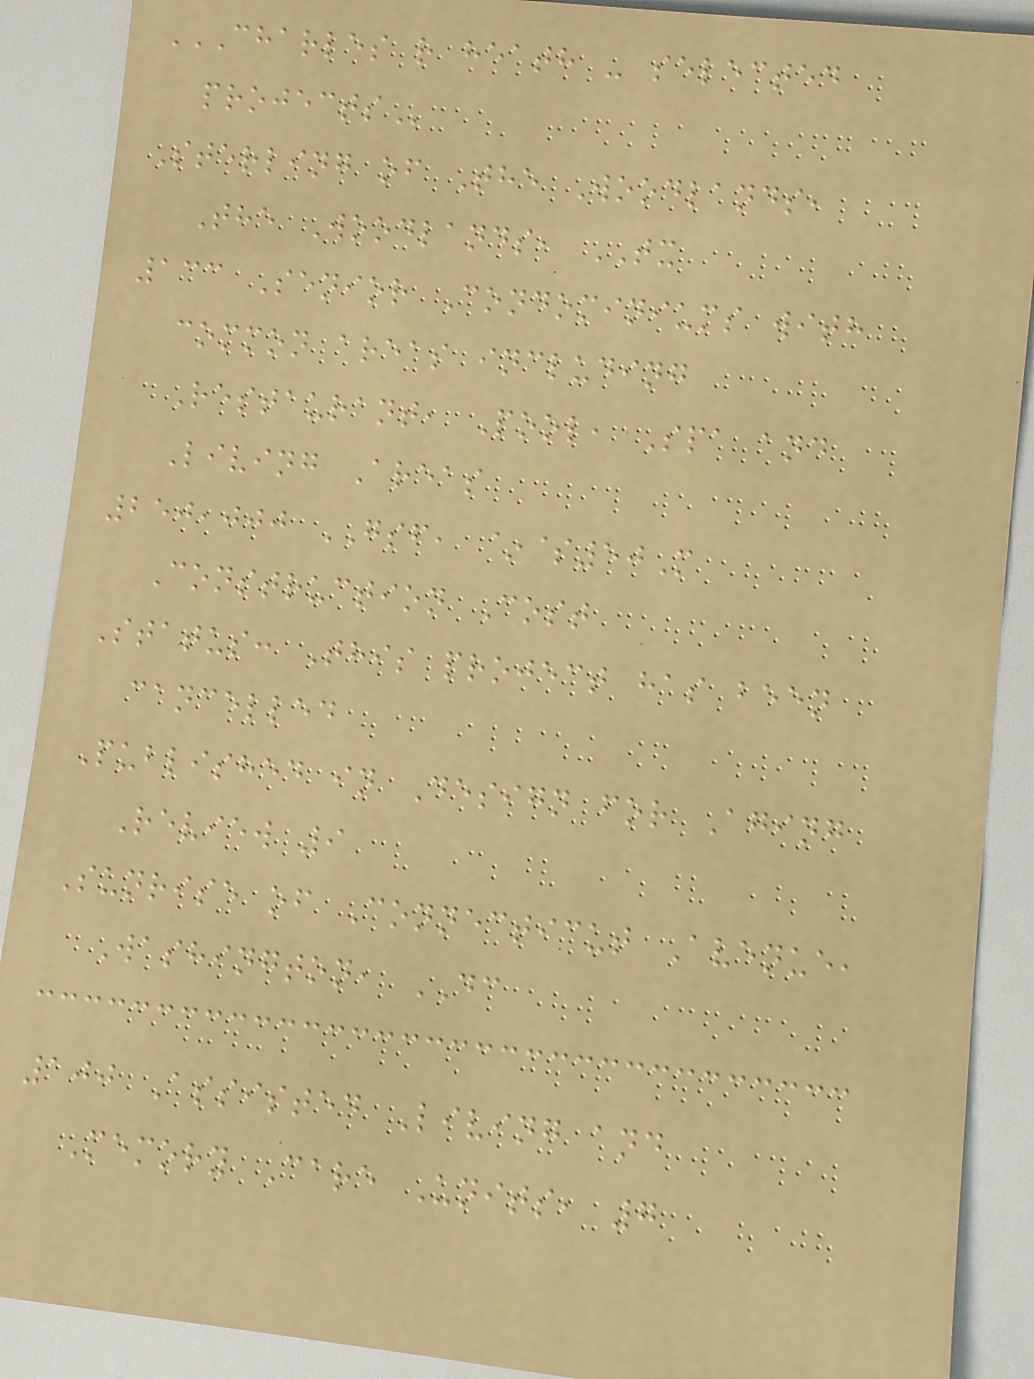CHARLES R HEATH - SELECTED
PROJECTS
Sterling of The Woodlands,
The Woodlands, TX
133 Senior Condominiums with
common areas including
Restaurant, Pool, Spa and
Living Areas
250,000 GSF, ~$50M
Construction Cost
Status: This project has been
cancelled
Published in Design for Aging
Review 9
Sunrise of Connecticut Avenue,
Washington, DC
100 Assisted Living and
Memory Care Units, 7
